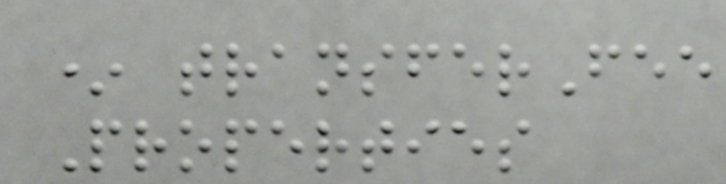* transferFee
Properties
